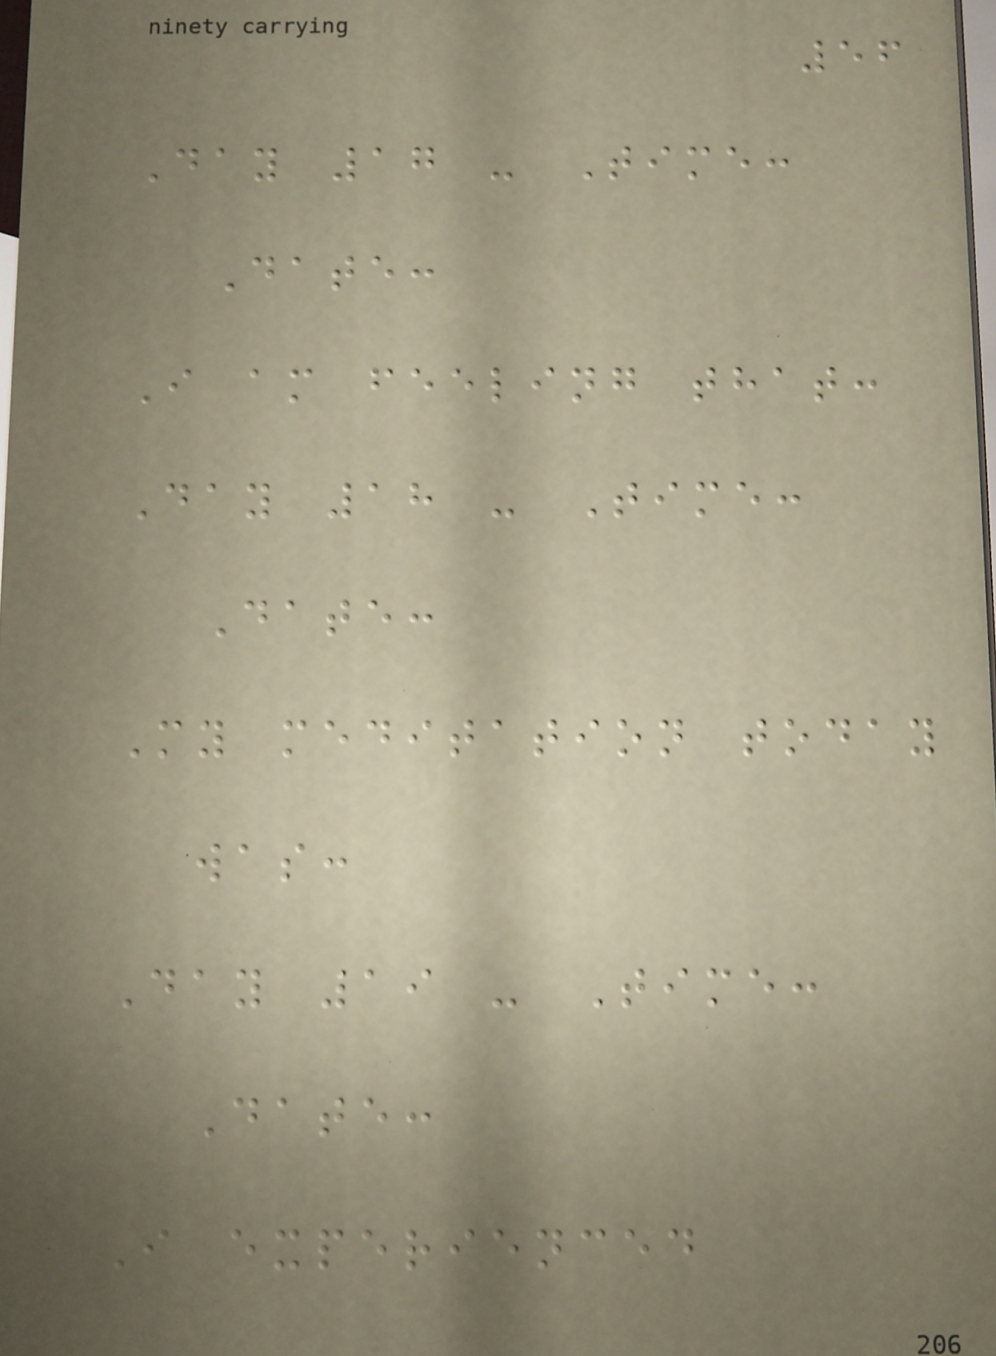56
Day 17 - Time:
Date:
I am feeling that:
Day 18 - Time:
Date:
My meditation today
was:
Day 19 - Time:
Date:
I experienced
